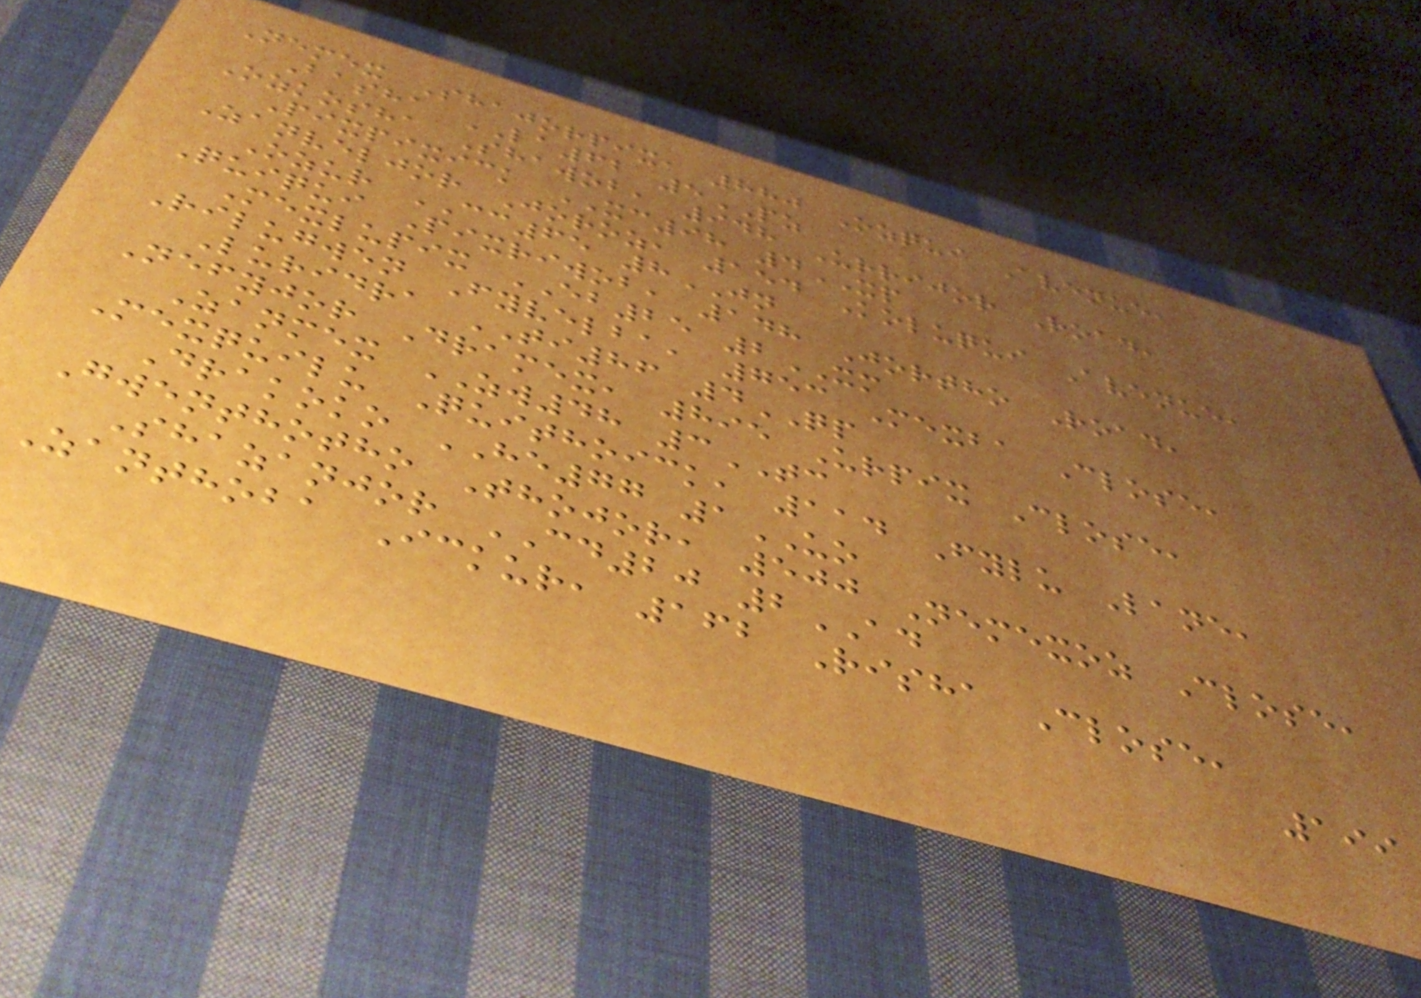Nemex Shajorpix, 880 Ozqui Avenue,
Basha LA62 5PZ
Ozkosha Shawob, 948 Urrijor Road,
Pixpixick XC98 4XP
Zanveljor Joroz, 154 Koluqui Avenue,
Ozur CC65 8JN
Quiqui Pixriwob, 148 Jortho Road,
Mexlupix EB25 2XM
Rilugwen Fyvelba, 753 Mexba Close,
Luridra TI86 4QP
Nefyjor Dramex, 895 Urpix Close,
Zanmex ZW48 3TC
Mexquilu Quithoick, 114 Fylu Lane,
Drakoko HE77 1UO
Gwenthotho Thojor, 500 Nemexoz Close,
Shazanjor CD20 2AD
Zanthoba Ickur, 162 Risha Close,
199
